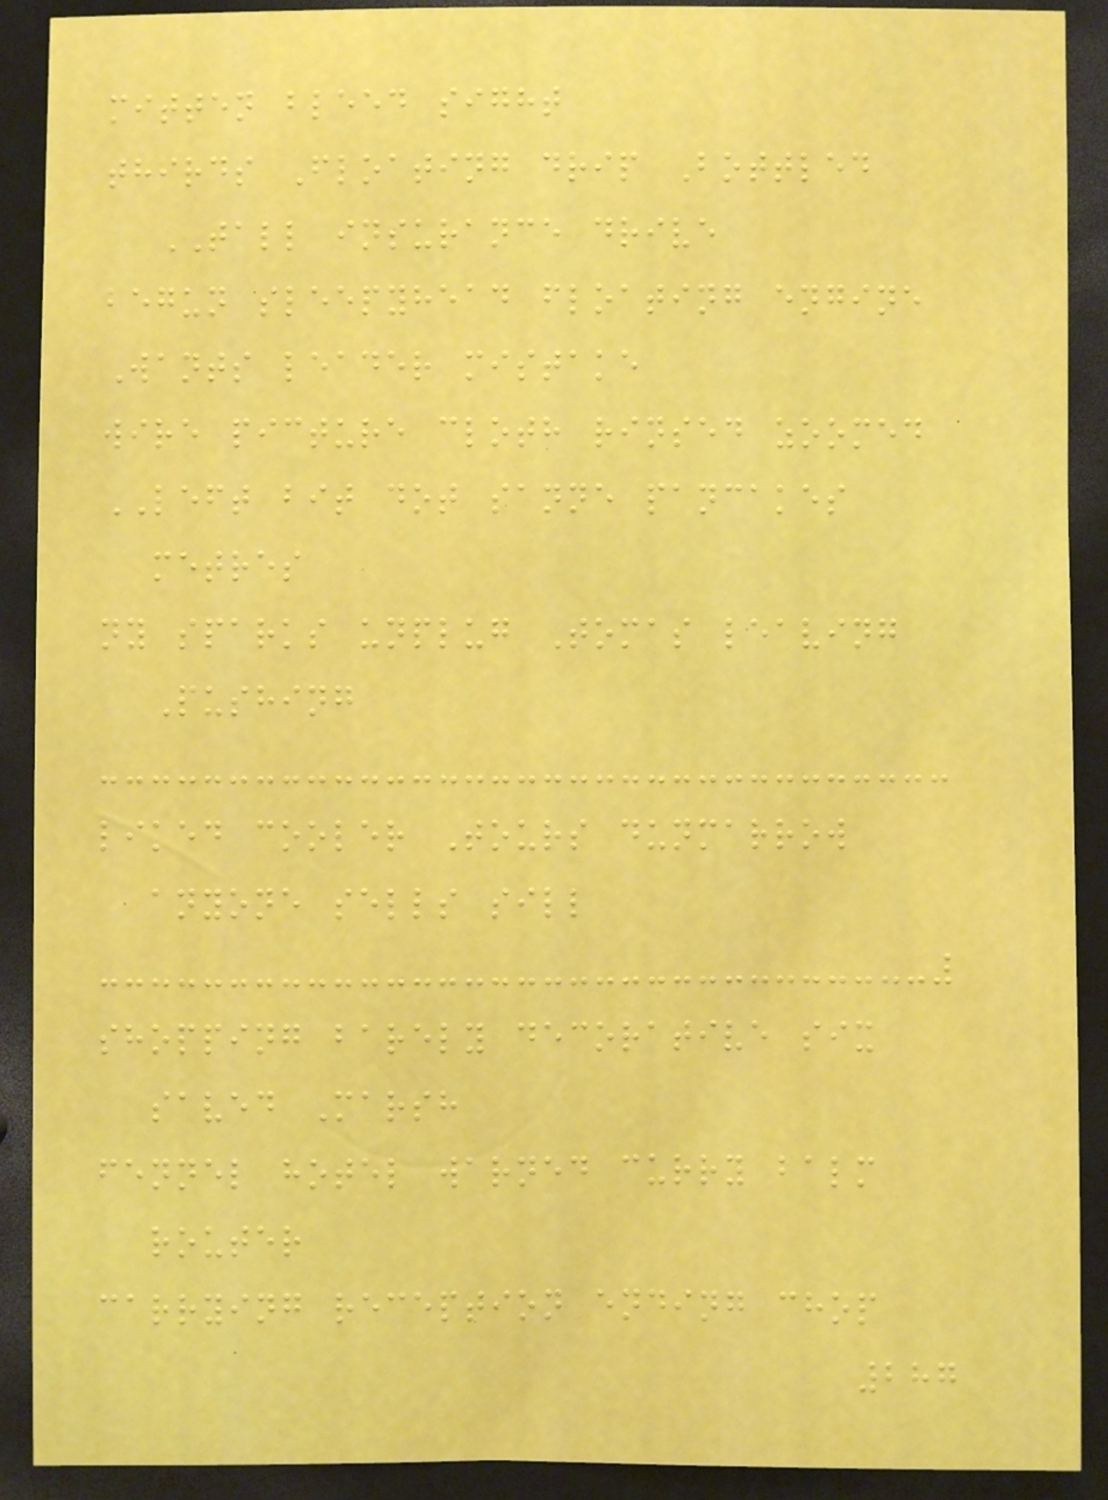mitten bleed sight
thirds Floating drip Bottled
TALL insurance drive
begun sleepyhead floating engine
Wants leader mistake
wire picture cloth rinsed zoomed
LEFT bit dot sanne pancakes
metres
ny sparks unplug Tomas leaving
Pushing
liked cooler Tours dunmarrow
anyone sells sill
shopping barely decorative six
saved Marsh
fennel hotel warned curry balm
router
carrying reception ending chop
287
